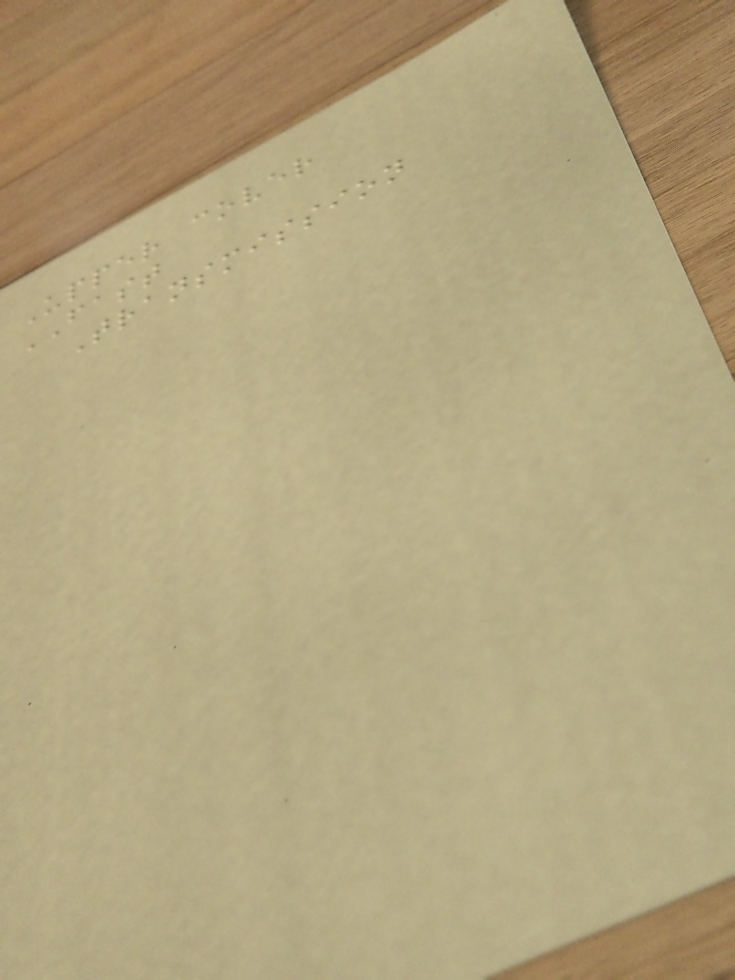Upper cover
FAST
Transmission
